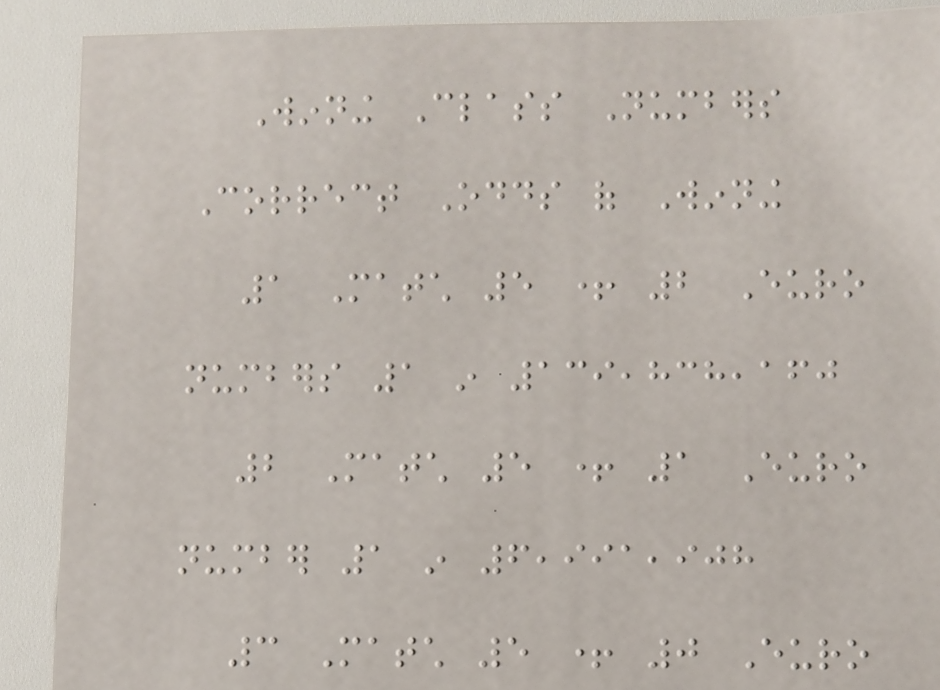Winning Class Numbers
Correct Odds of Winning
1 Match 5 + 2 Euro
numbers 1 in 139,838,160
2 Match 5 + 1 Euro
number 1 in 6,991,908
3 Match 5 + 0 Euro
